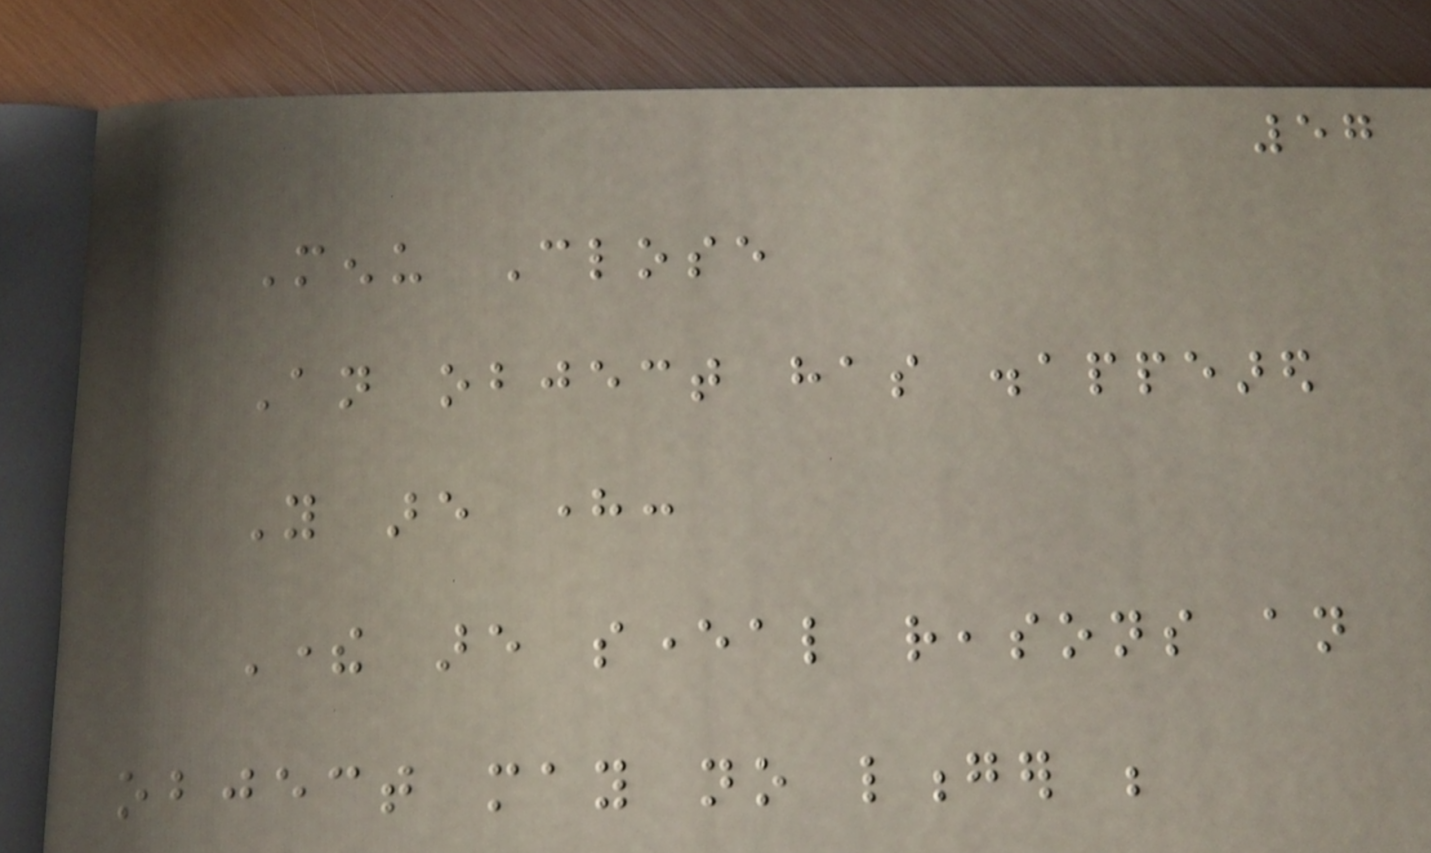57
Menu Close
An object has disappeared
You are here:
There are several reasons an
object may no longer be
